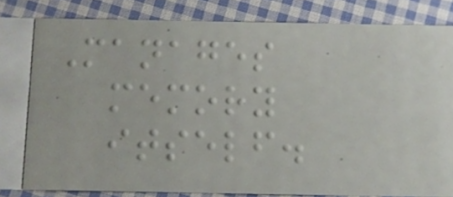Manages
memory
itself.
